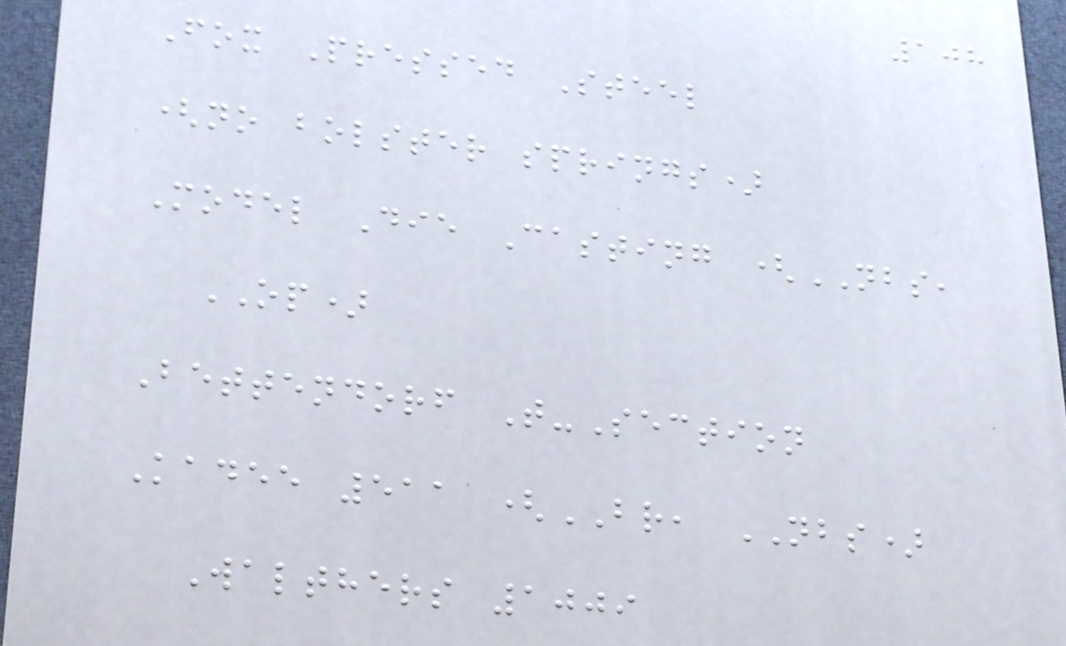108
Fox Pressed Steel
(no bolster springs)
Model Die Casting (NBS,
OP)
Bettendorf T-Section
Kadee 511 (BR, NBS)
Walthers 1009
